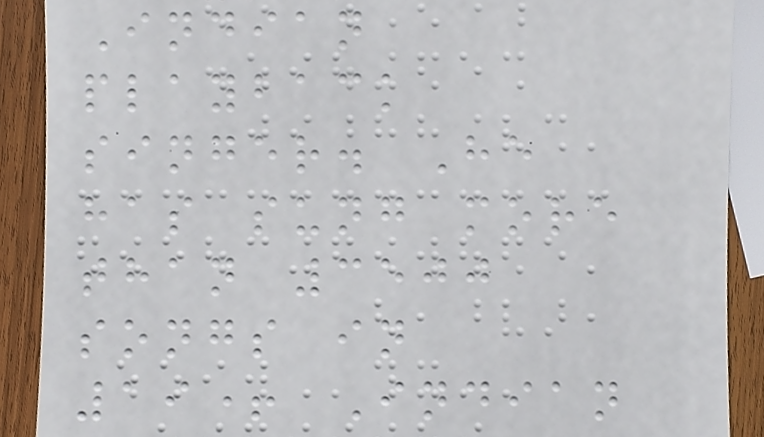Indian
playback
singer. He
has sung more
than 3500
songs in
19+ Indian
